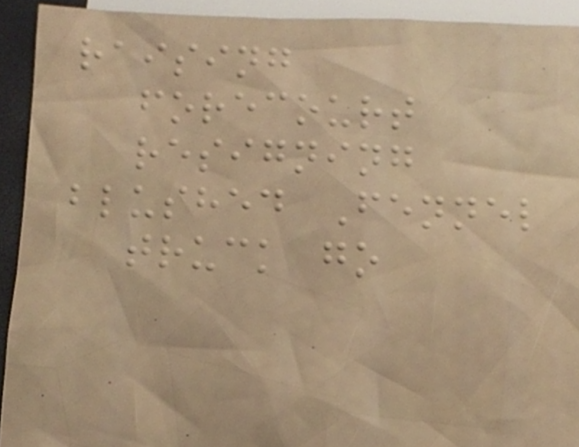raising
forecourt
resigning
blushed Fennel
truck go
